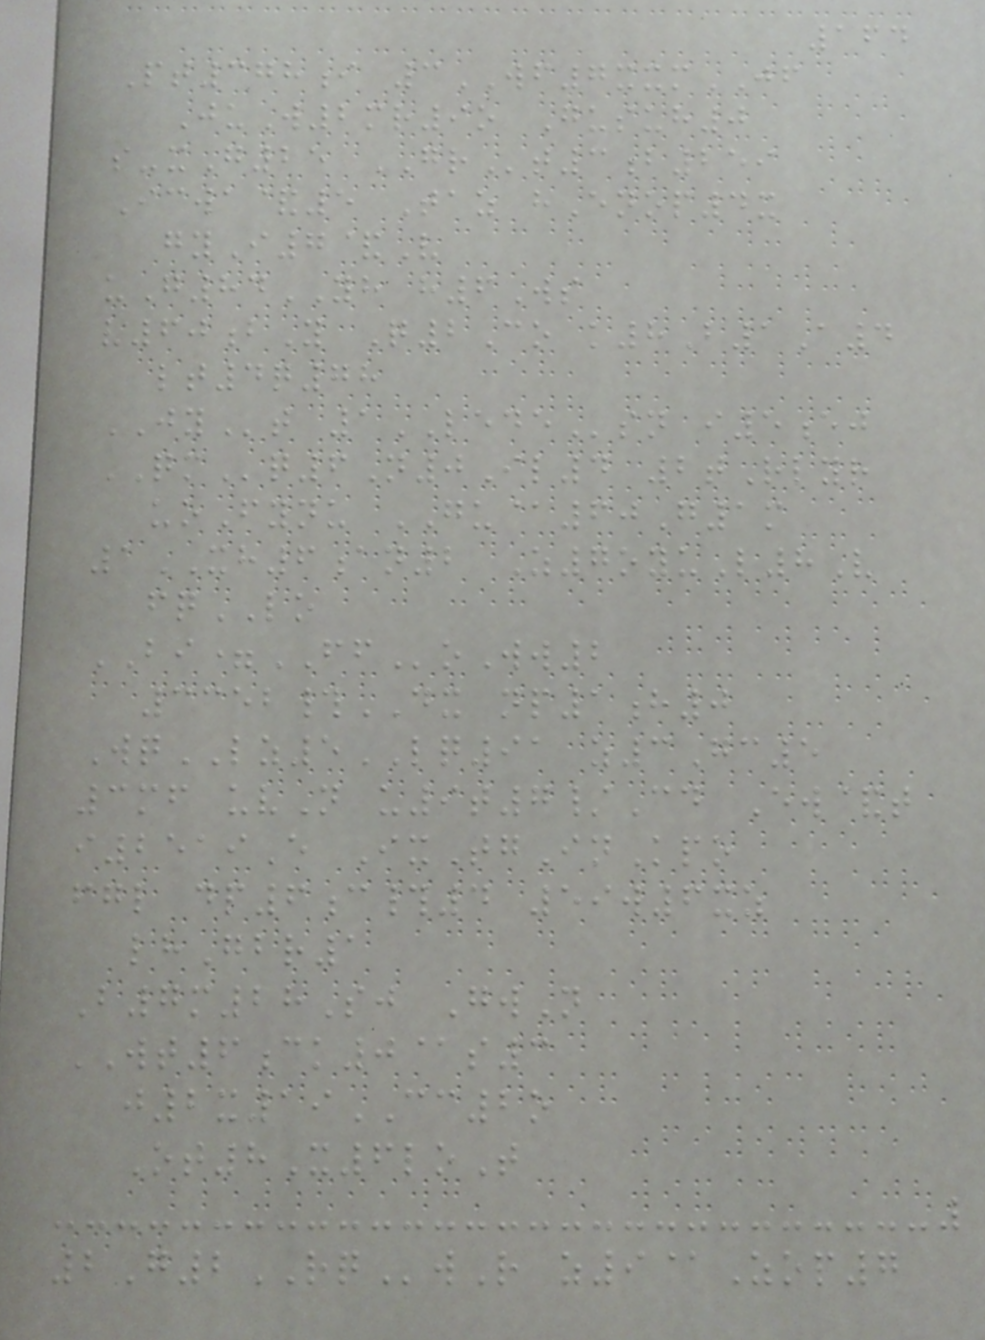164
Pt378i 3WF7xxmJF
JuW2mr9o Gusuh0
s-xG25 GRt3b259
Icwa&5 Taz hEnop4x
gyI7&V
uG84YH h6Ws
v60bY Q2Co k8B1A4
lt4q78
JYt 1LEDEsn i5ej
QMq6N0Il4 2tRlyr
uoFynu GU@60G1m
1XH6an2 Z7oyuL8V
fqLO
BI=FFoWw2
3352#DX np1h0
WqLZ5LQ91 z3Gc5
3mf uvN u9t7/Cd Ew&t
i2519E IxTgInKpo
fgl dp6c#4 59w6xz
lhGbr1
B7m28Sj GwN
WT6ck0@s3
j2x19CC2o
Ot8X6loT
2G2RQwR z9@Zop7
